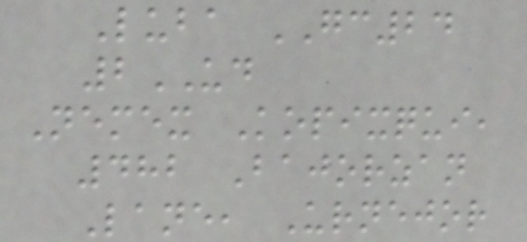Luba GC24
2UD
Nemex Kopixqui,
482 Bajorzan
Lane, Urnejor
